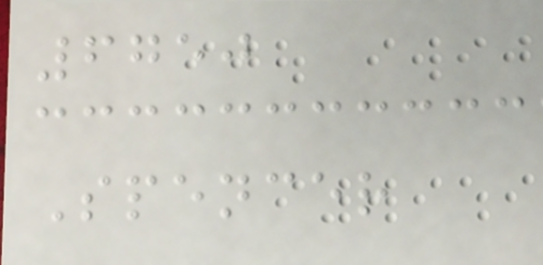6750
Spencer
